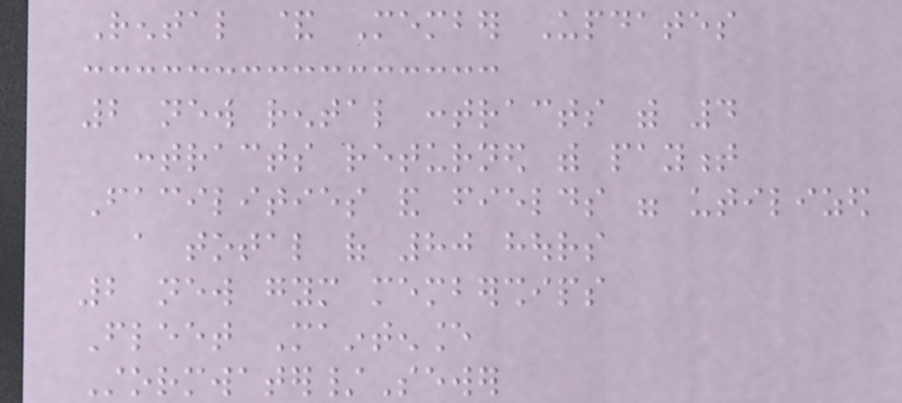Rental & Member Updates
2 new rental contracts with 4
contracts returned with payment
Facilities and fields were utilized
a total of 80 hours
2 new gym memberships
Fleet Maintenance
Stormwater/Sewer
